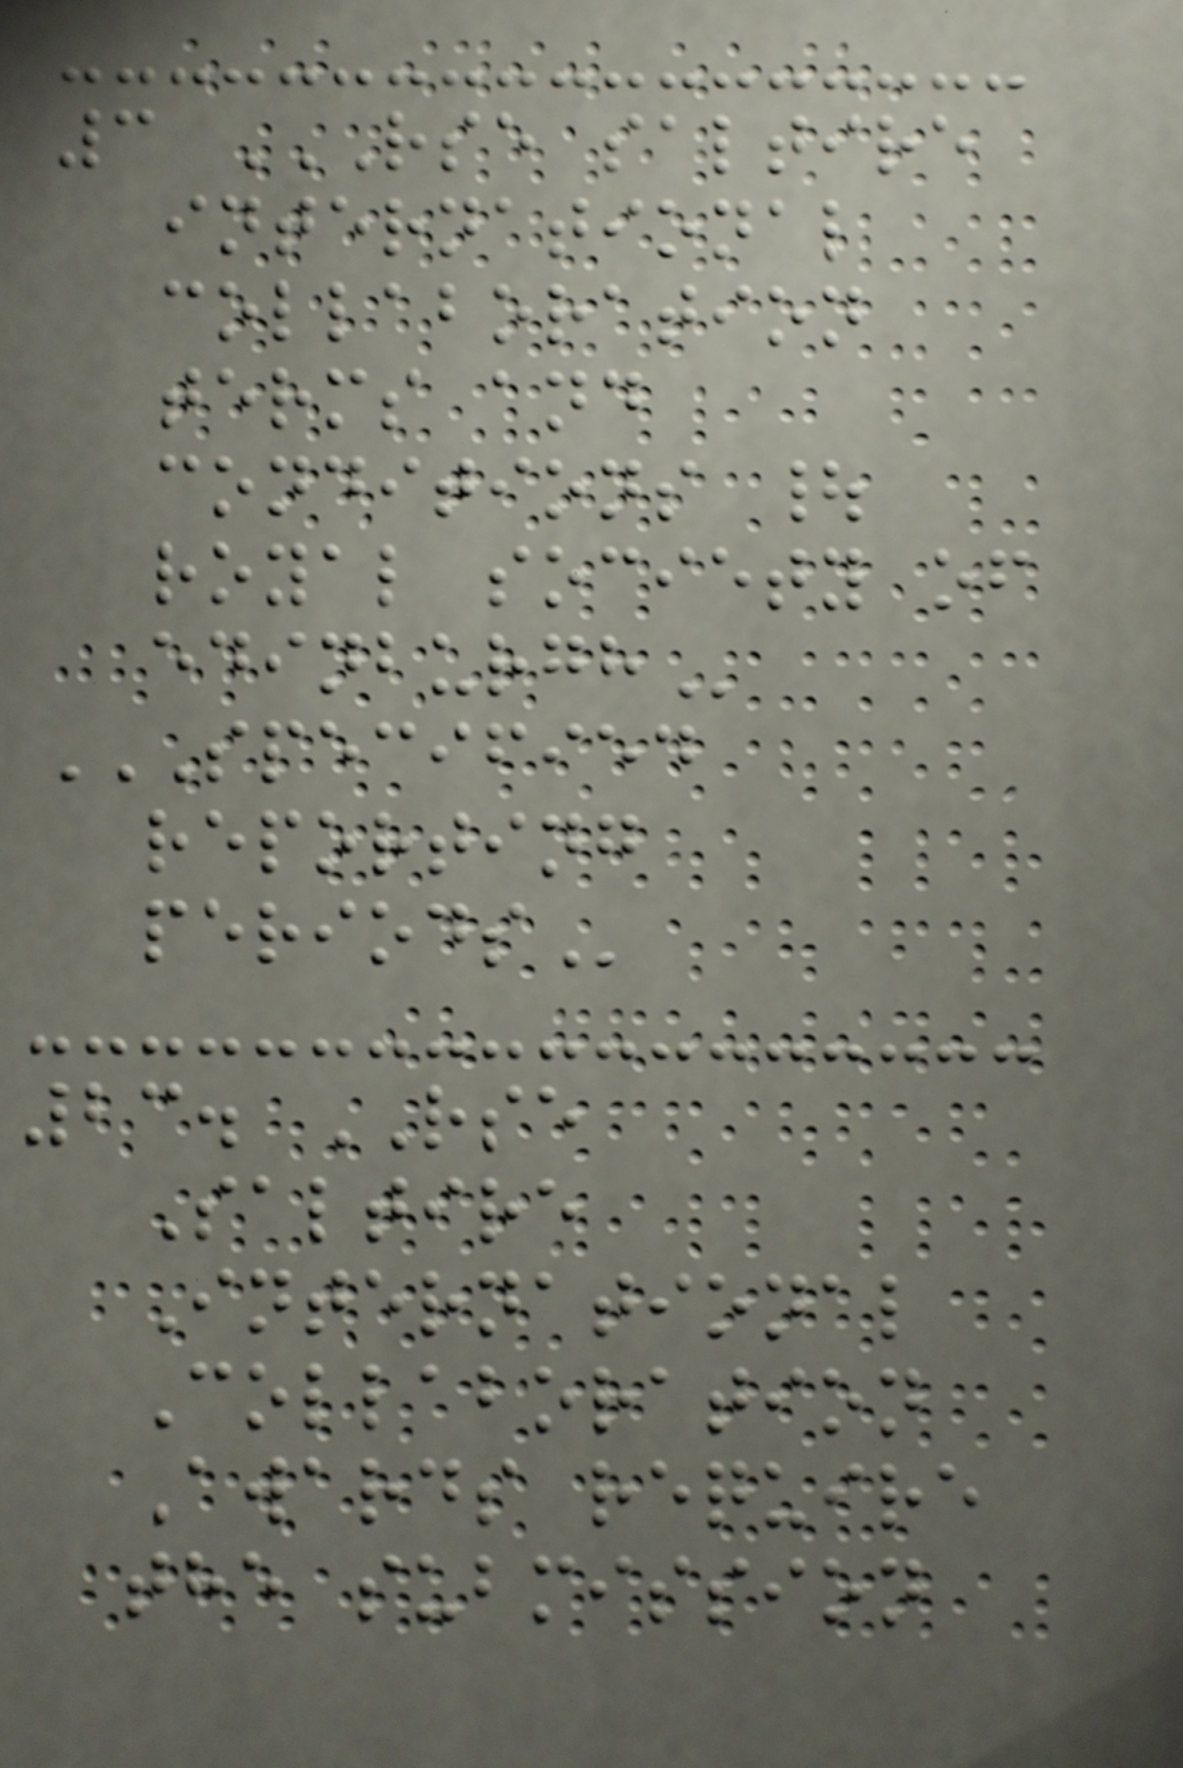3 RSE SALTIRE
INTERNATIONAL
COLLABORATION
TERMS AND
CONDITIONS |
ROYAL SOCIETY OF
EDINBURGH
SPECIFIED
REPORTING
PERIODS
23. RSE
Saltire
International
Collaboration
Awards require
the submission
